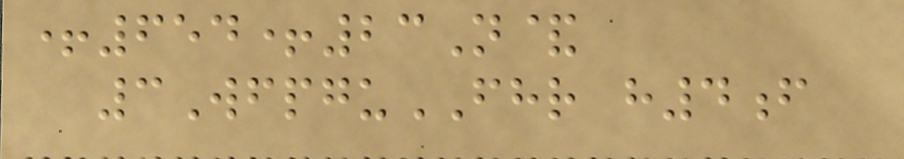+654+23N&
3WfpguFHR h4f
